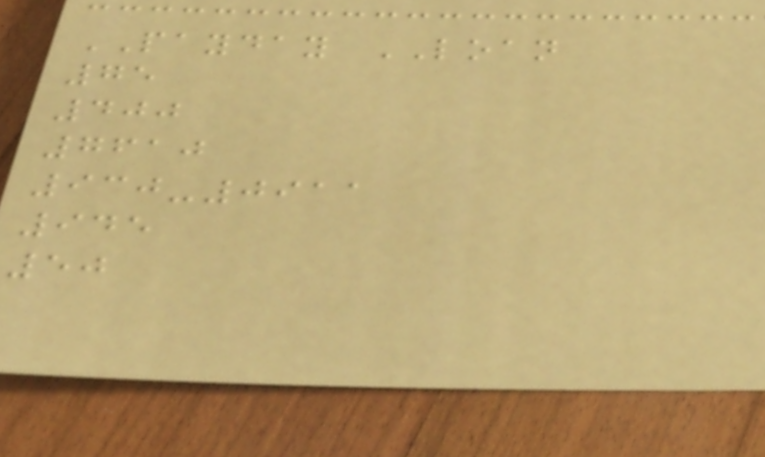PAYDAY LOAN
75
400
7610
930-0911
945
50
